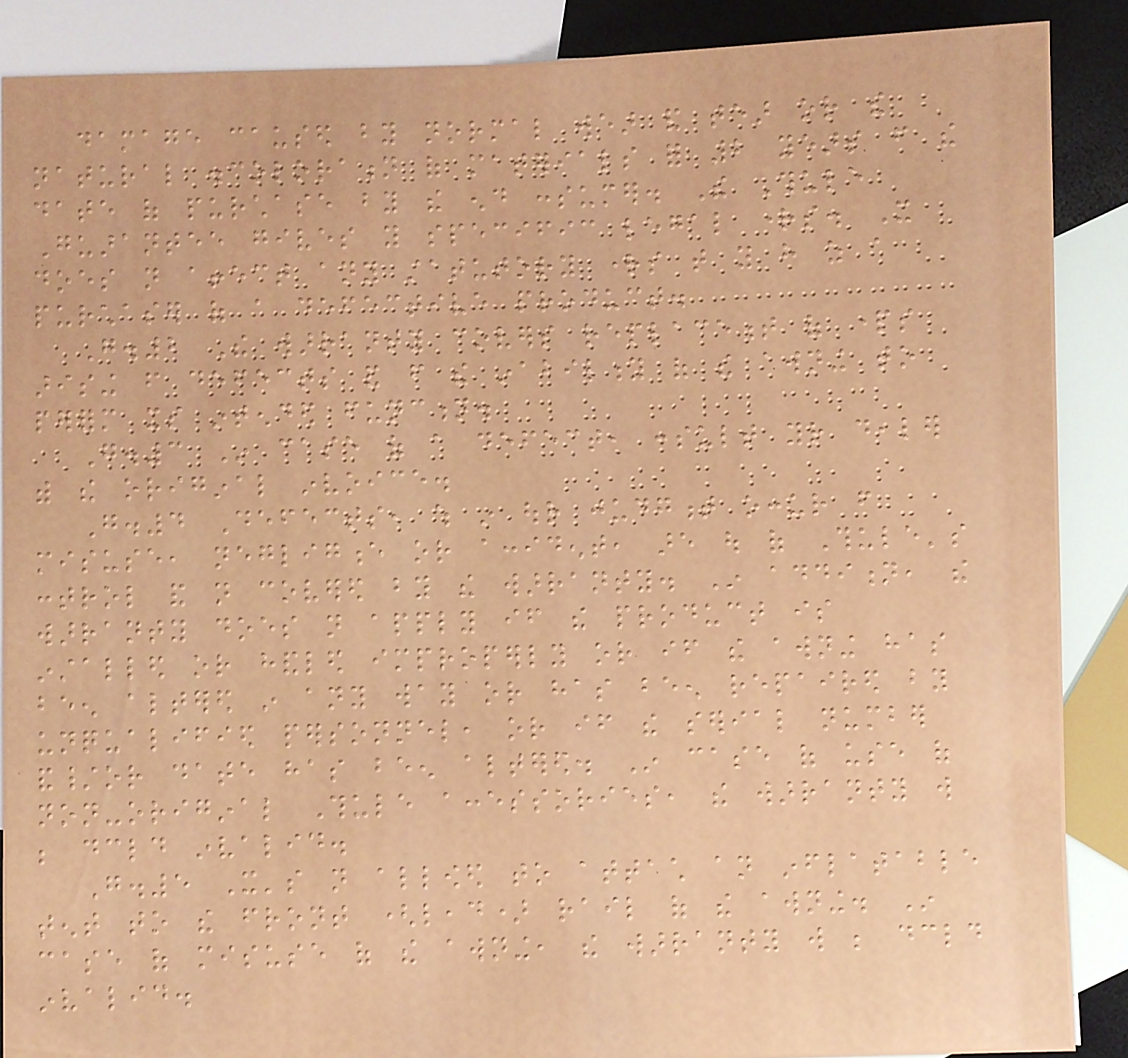damage caused by normal wear and tear or the
natural discoloration of materials for 2 years from the
date of purchase by the end consumer. The Thule
Guarantee gives you specific legal rights. It
does not affect any statutory rights that you have as a
purchaser of a defective product.
G.2 The warranty covers replacement of parts
arising from defects and from the inability of the awning to
perform its intended function.
G.3 In case of a defect, consult your dealer
with the original invoice.
G.4 Defects, which in our judgment occur from
misuse, negligence or accident, are out of Thule's
control and not covered by the warranty. In addition, the
warranty does not apply if the product is
installed or handled improperly or if the awning has
been altered in any way or has been repaired by
unqualified personnel, or if the serial number
and/or date has been altered. In case of use of
non-original Thule accessories, the warranty will
be declared invalid.
G.5 It's not allowed to attach an inflatable
tent to the front (lead) rail of the awning. In
case of misuse of the awning, the warranty will be declared
invalid.
